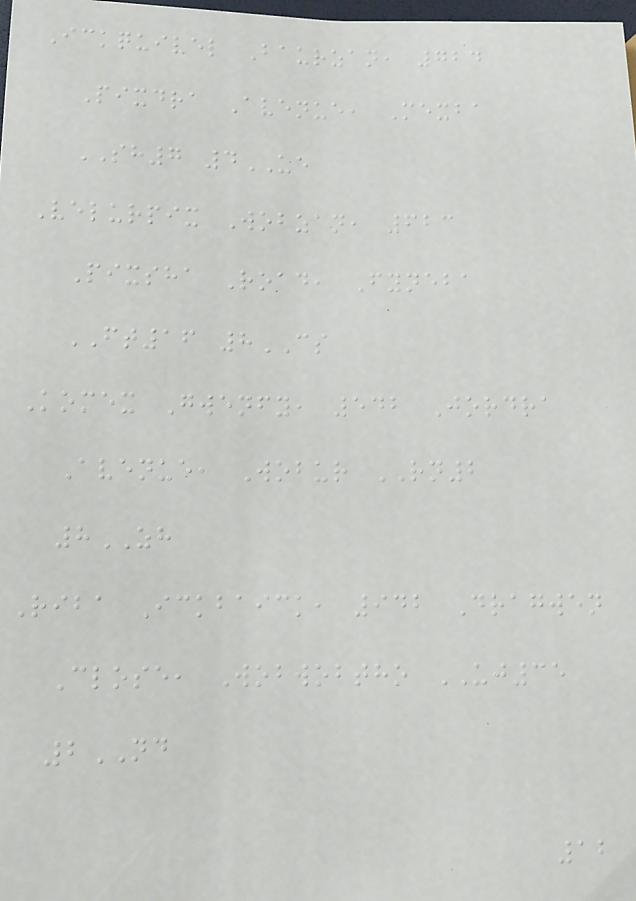Ickquivel Baurzan, 724
Pixdra Avenue, Mexba
SH7 4UE
Velurpix Wobzan, 623
Pixsha Road, Fyneba
FT16 8CS
Komex Gwenfy, 542 Jordra
Avenue, Wobur RN2
8ZH
Riba Ickbaick, 942 Dragwen
Close, Wobwobtho UJ35
2ND
12
